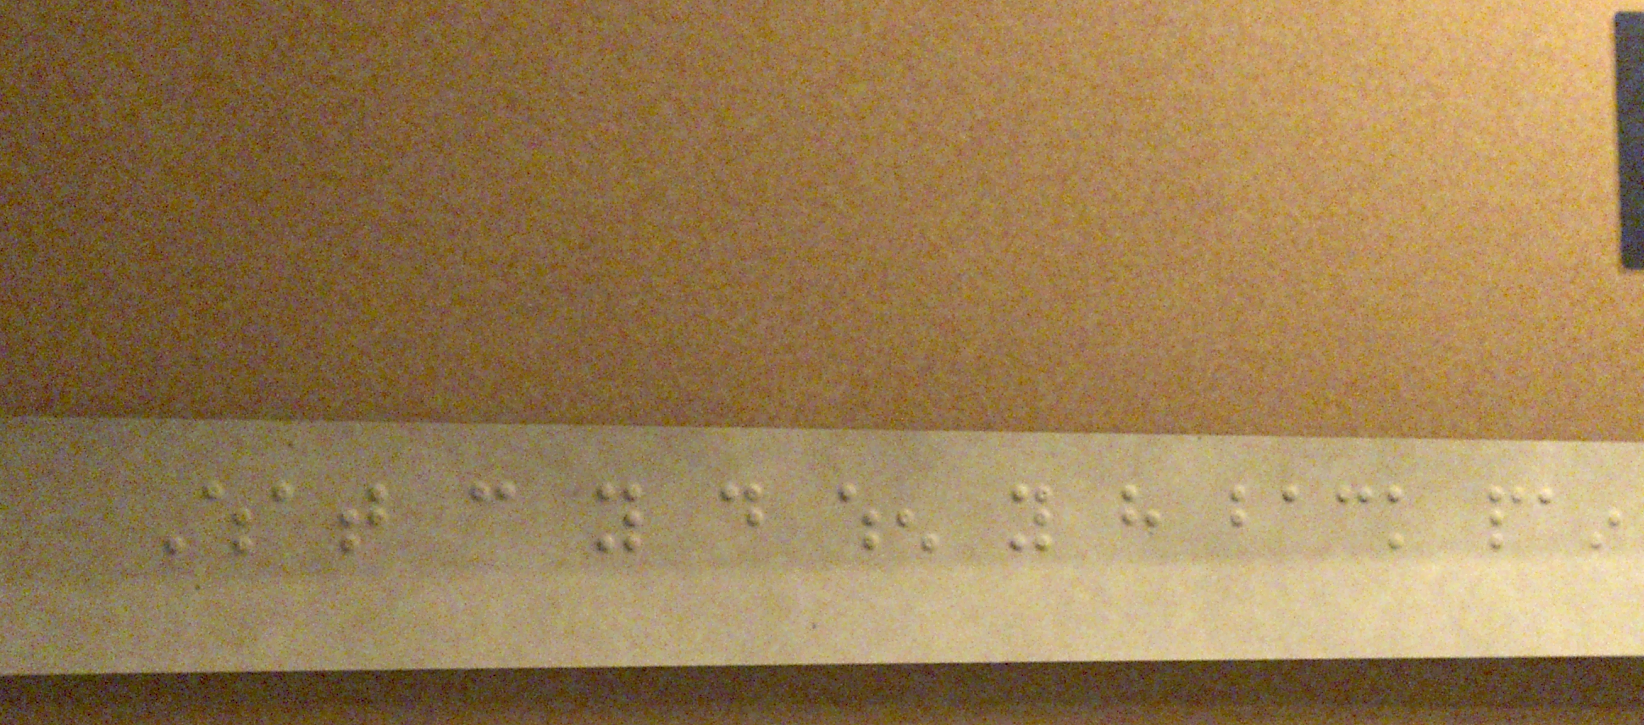What can you do when you have back pain
